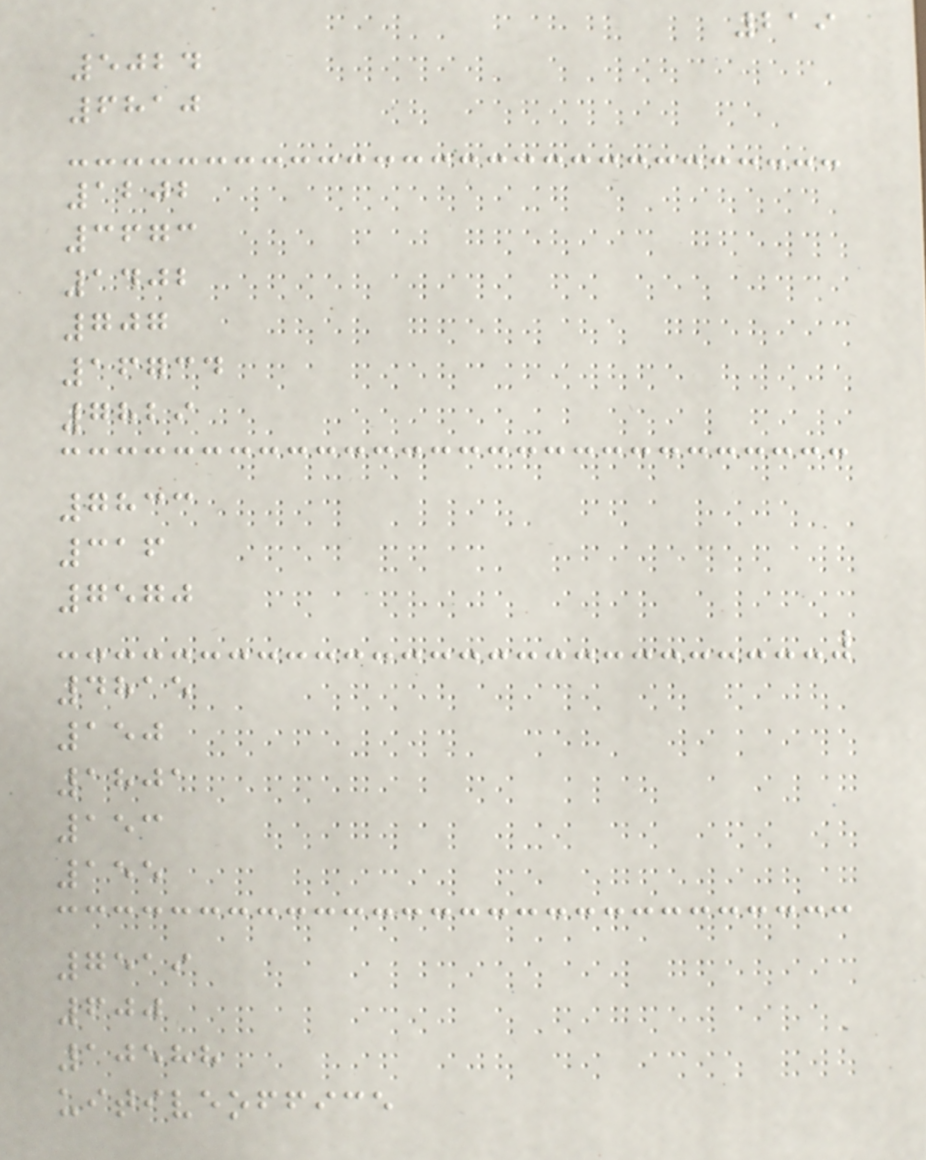219
5024
6810
1202
3673
1402
707
16734
7829
7833
316
7570
4815
150
1801
153
155
7519
600
10588
uitiveoffice
